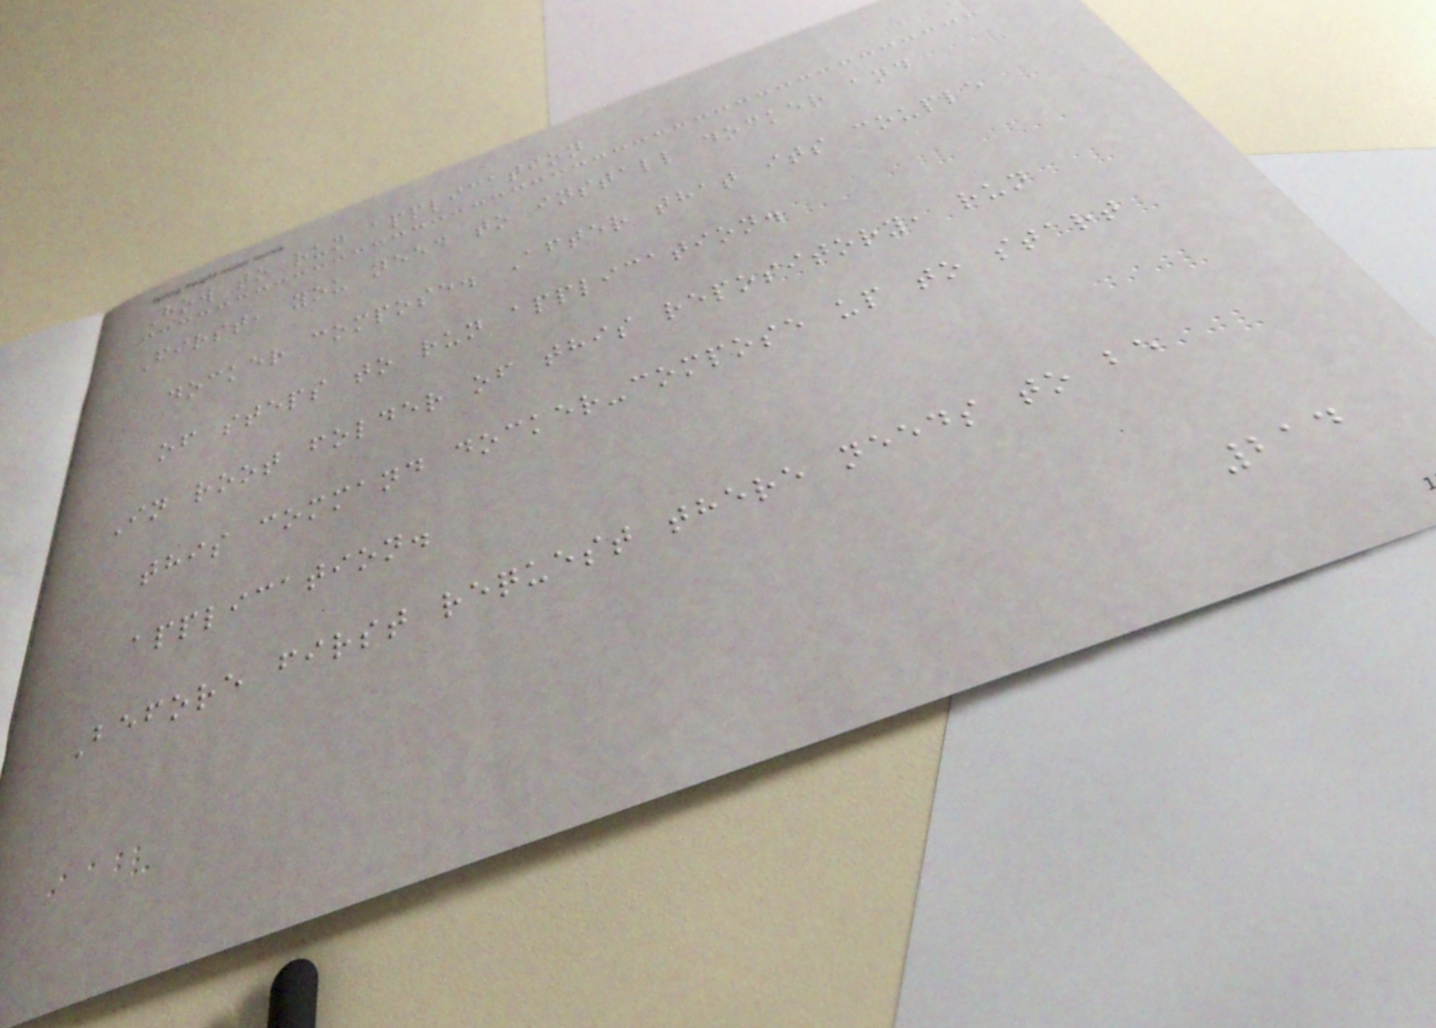How to run application
First, you need to install docker and
docker compose. After that its couple
of steps to run application.
In root folder of this repository, run
this command docker-compose up to start
application.
Before first request there needs to be
214
